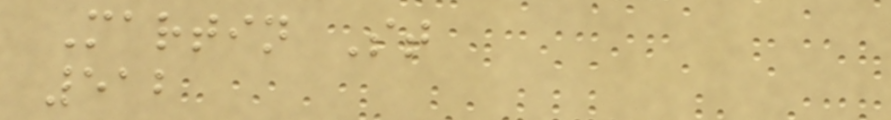Martin St
512
